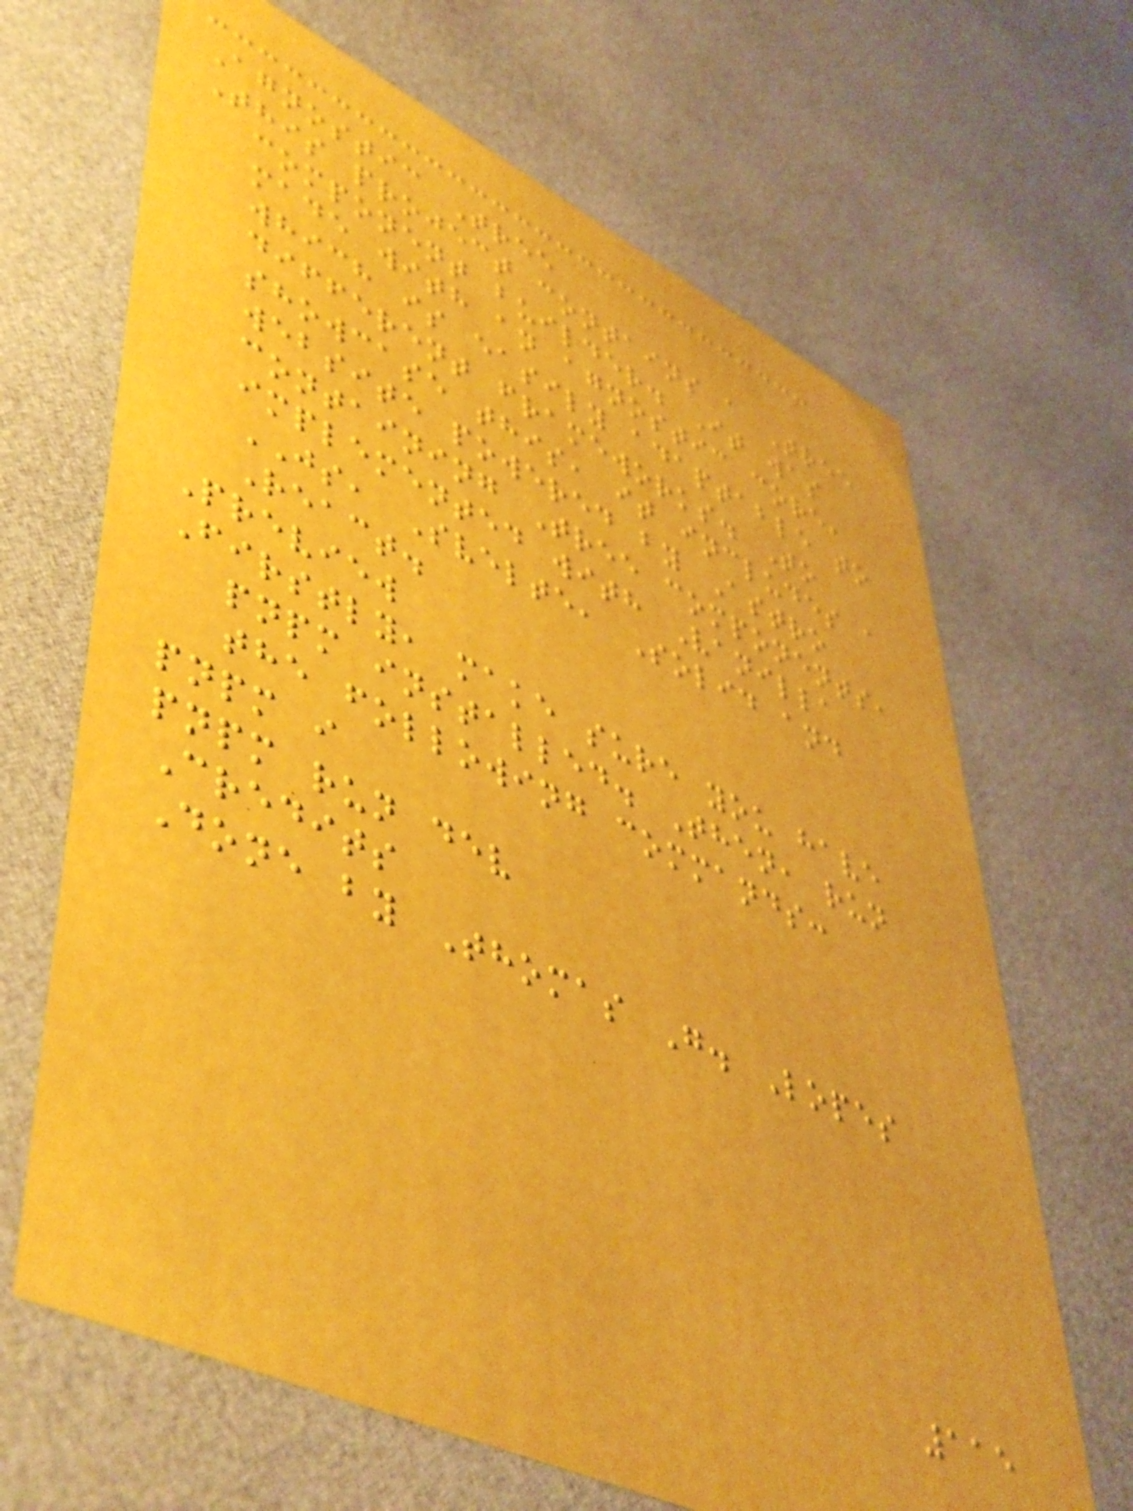Agnostic Tree
This project contains a Tree
component builder. It was
made with an agnostic core,
which is easily adaptable to
different frameworks. To
showcase this, it includes a
website powered by Astro
containing Tree components,
implemented with Vanilla
JS, Svelte, Solid and
React.
Preview
Firstly, make sure you have
pnpm installed. Then, run
the following commands:
pnpm i
pnpm run dev
Credits
Done by Thomas G. Lopes
115
